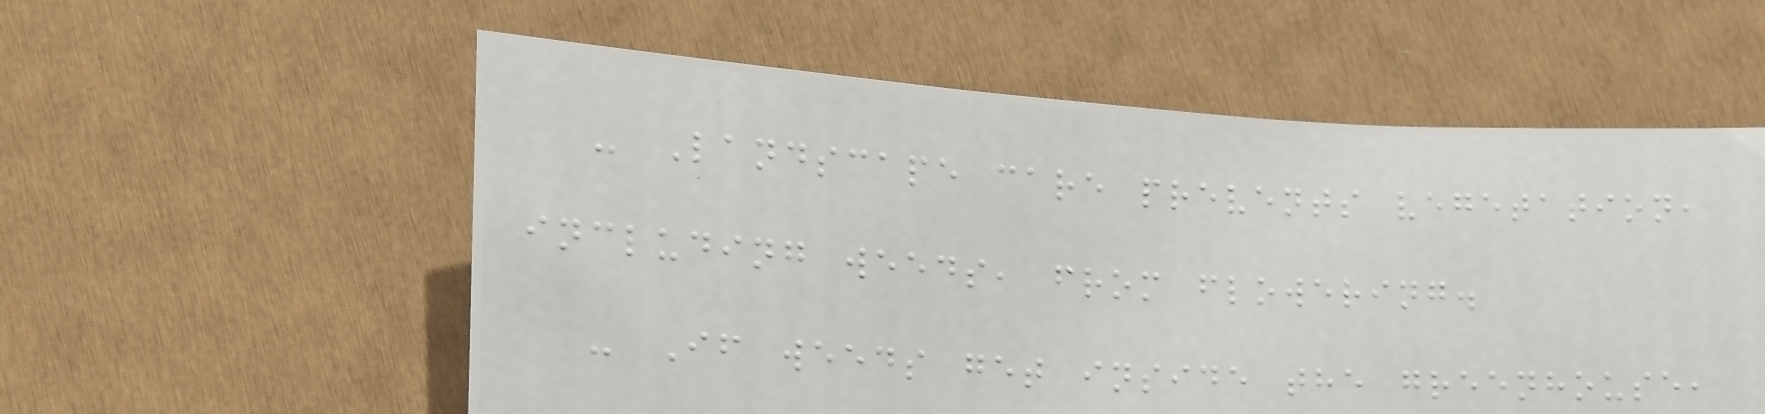- Landscape care prevents vegetation,
including weeds, from flowering.
- If weeds get inside the greenhouse,
